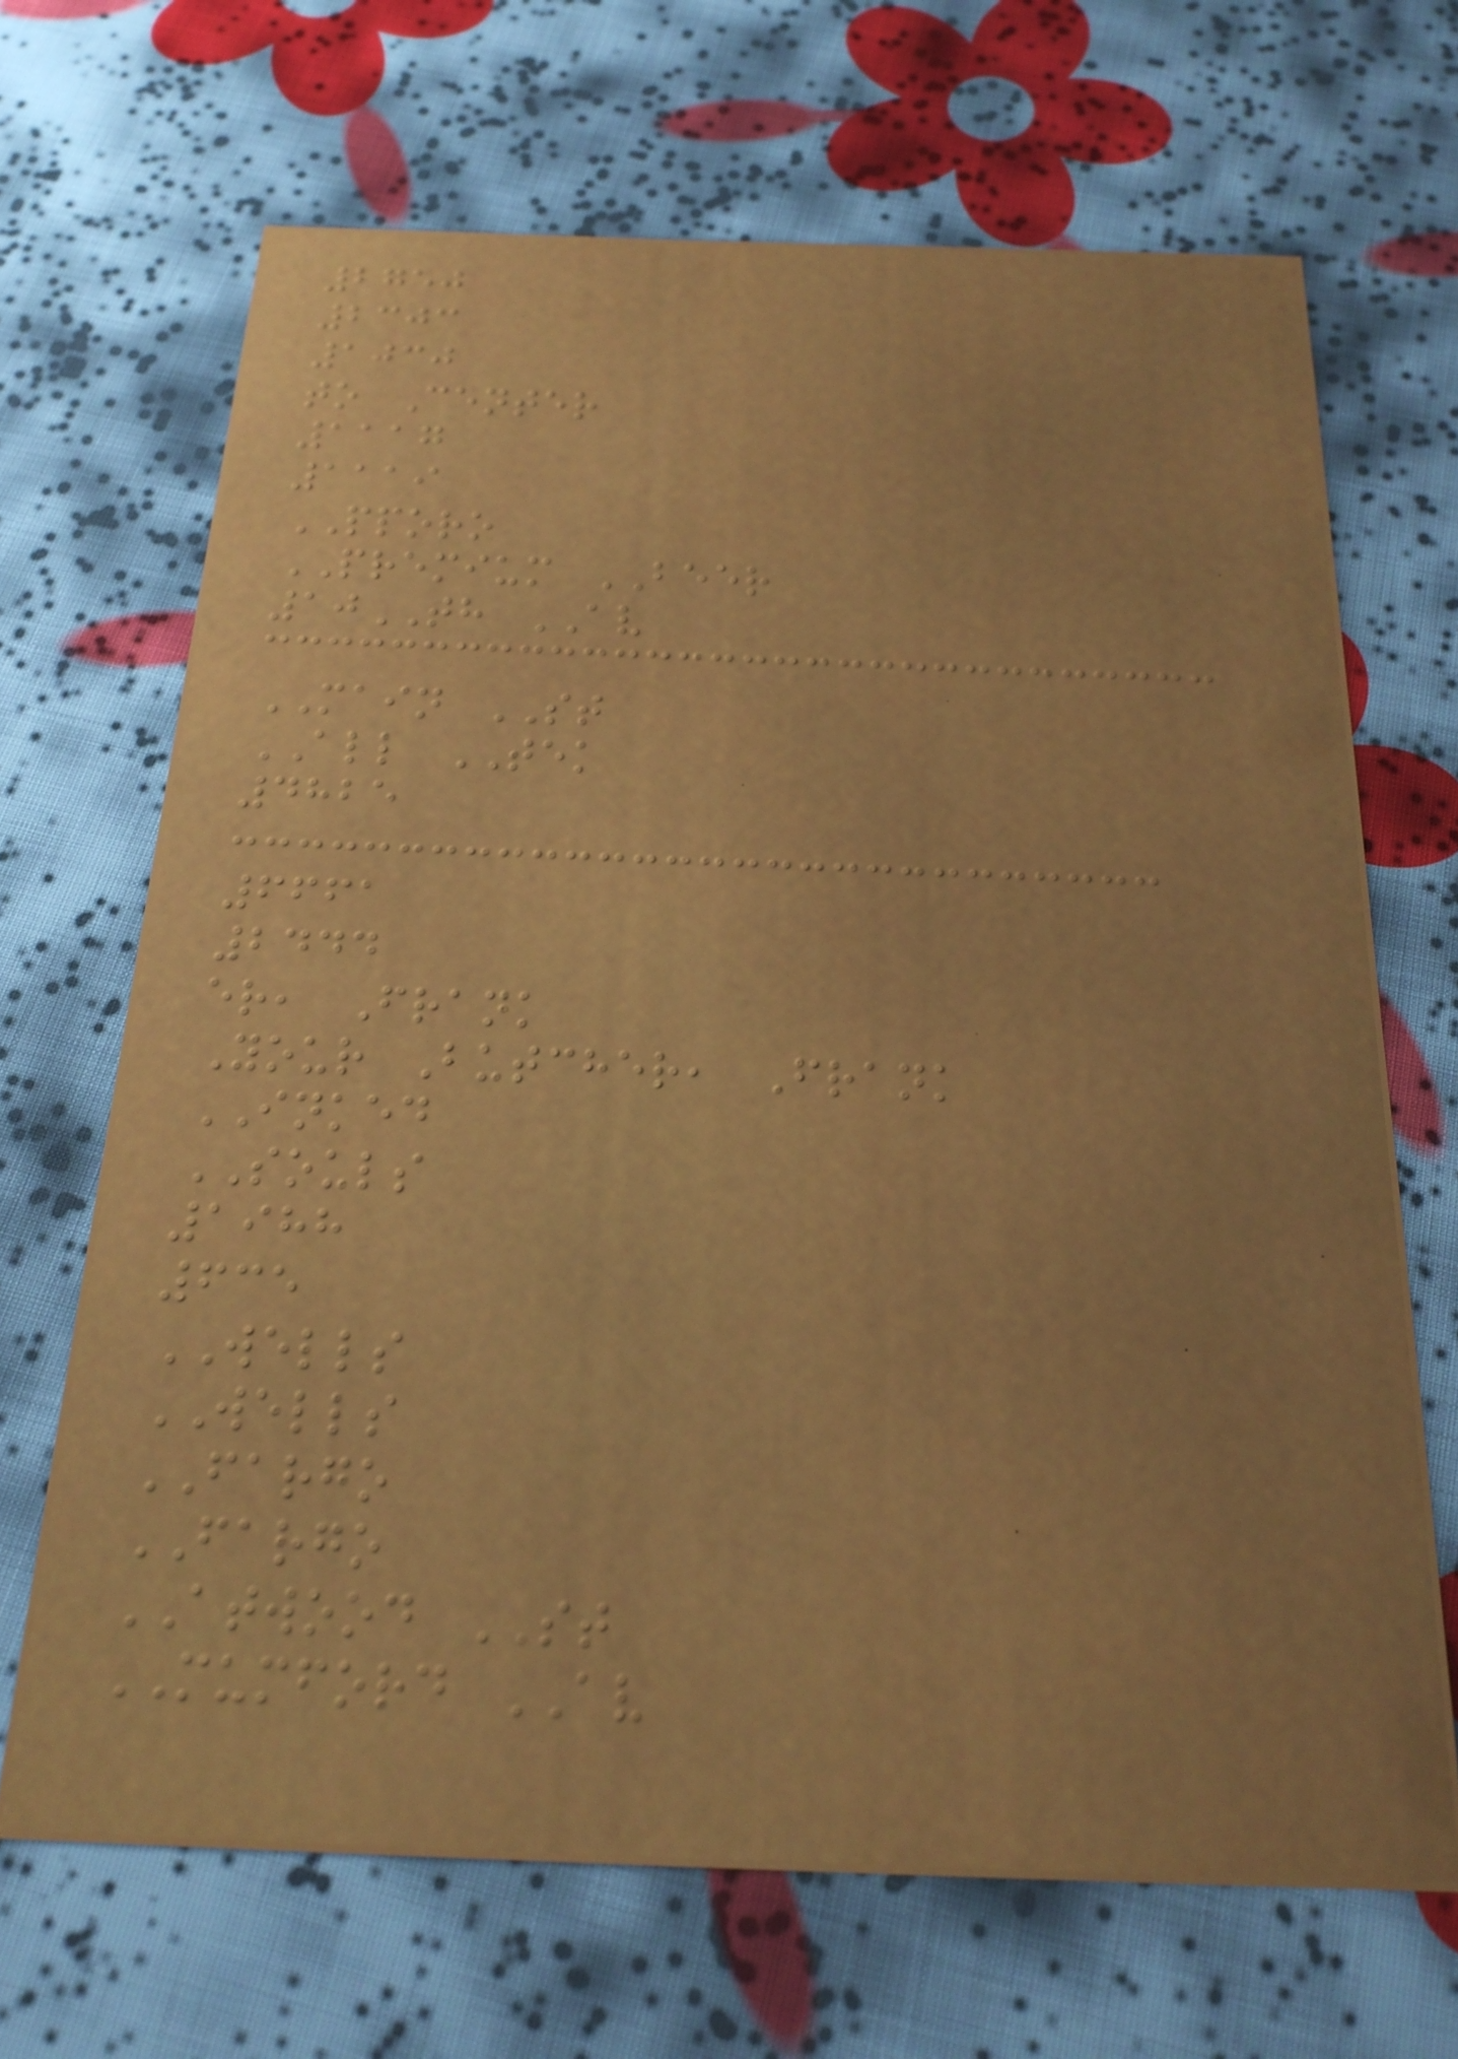2750
2303
1030
to Center
1117
1119
PPORO
PREMIUM BEER
10TH AV
MAIN ST
ALL TEK
4825
6661
2444
er, Frank
Your Butcher, Frank
INKED
SOULS
1988
635
WELLS
WELLS
FARGO
FARGO
ATWOOD ST
MUMFORD AV
